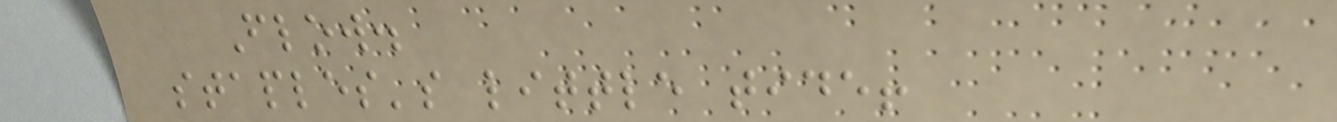Flow.
staples's little tide!
